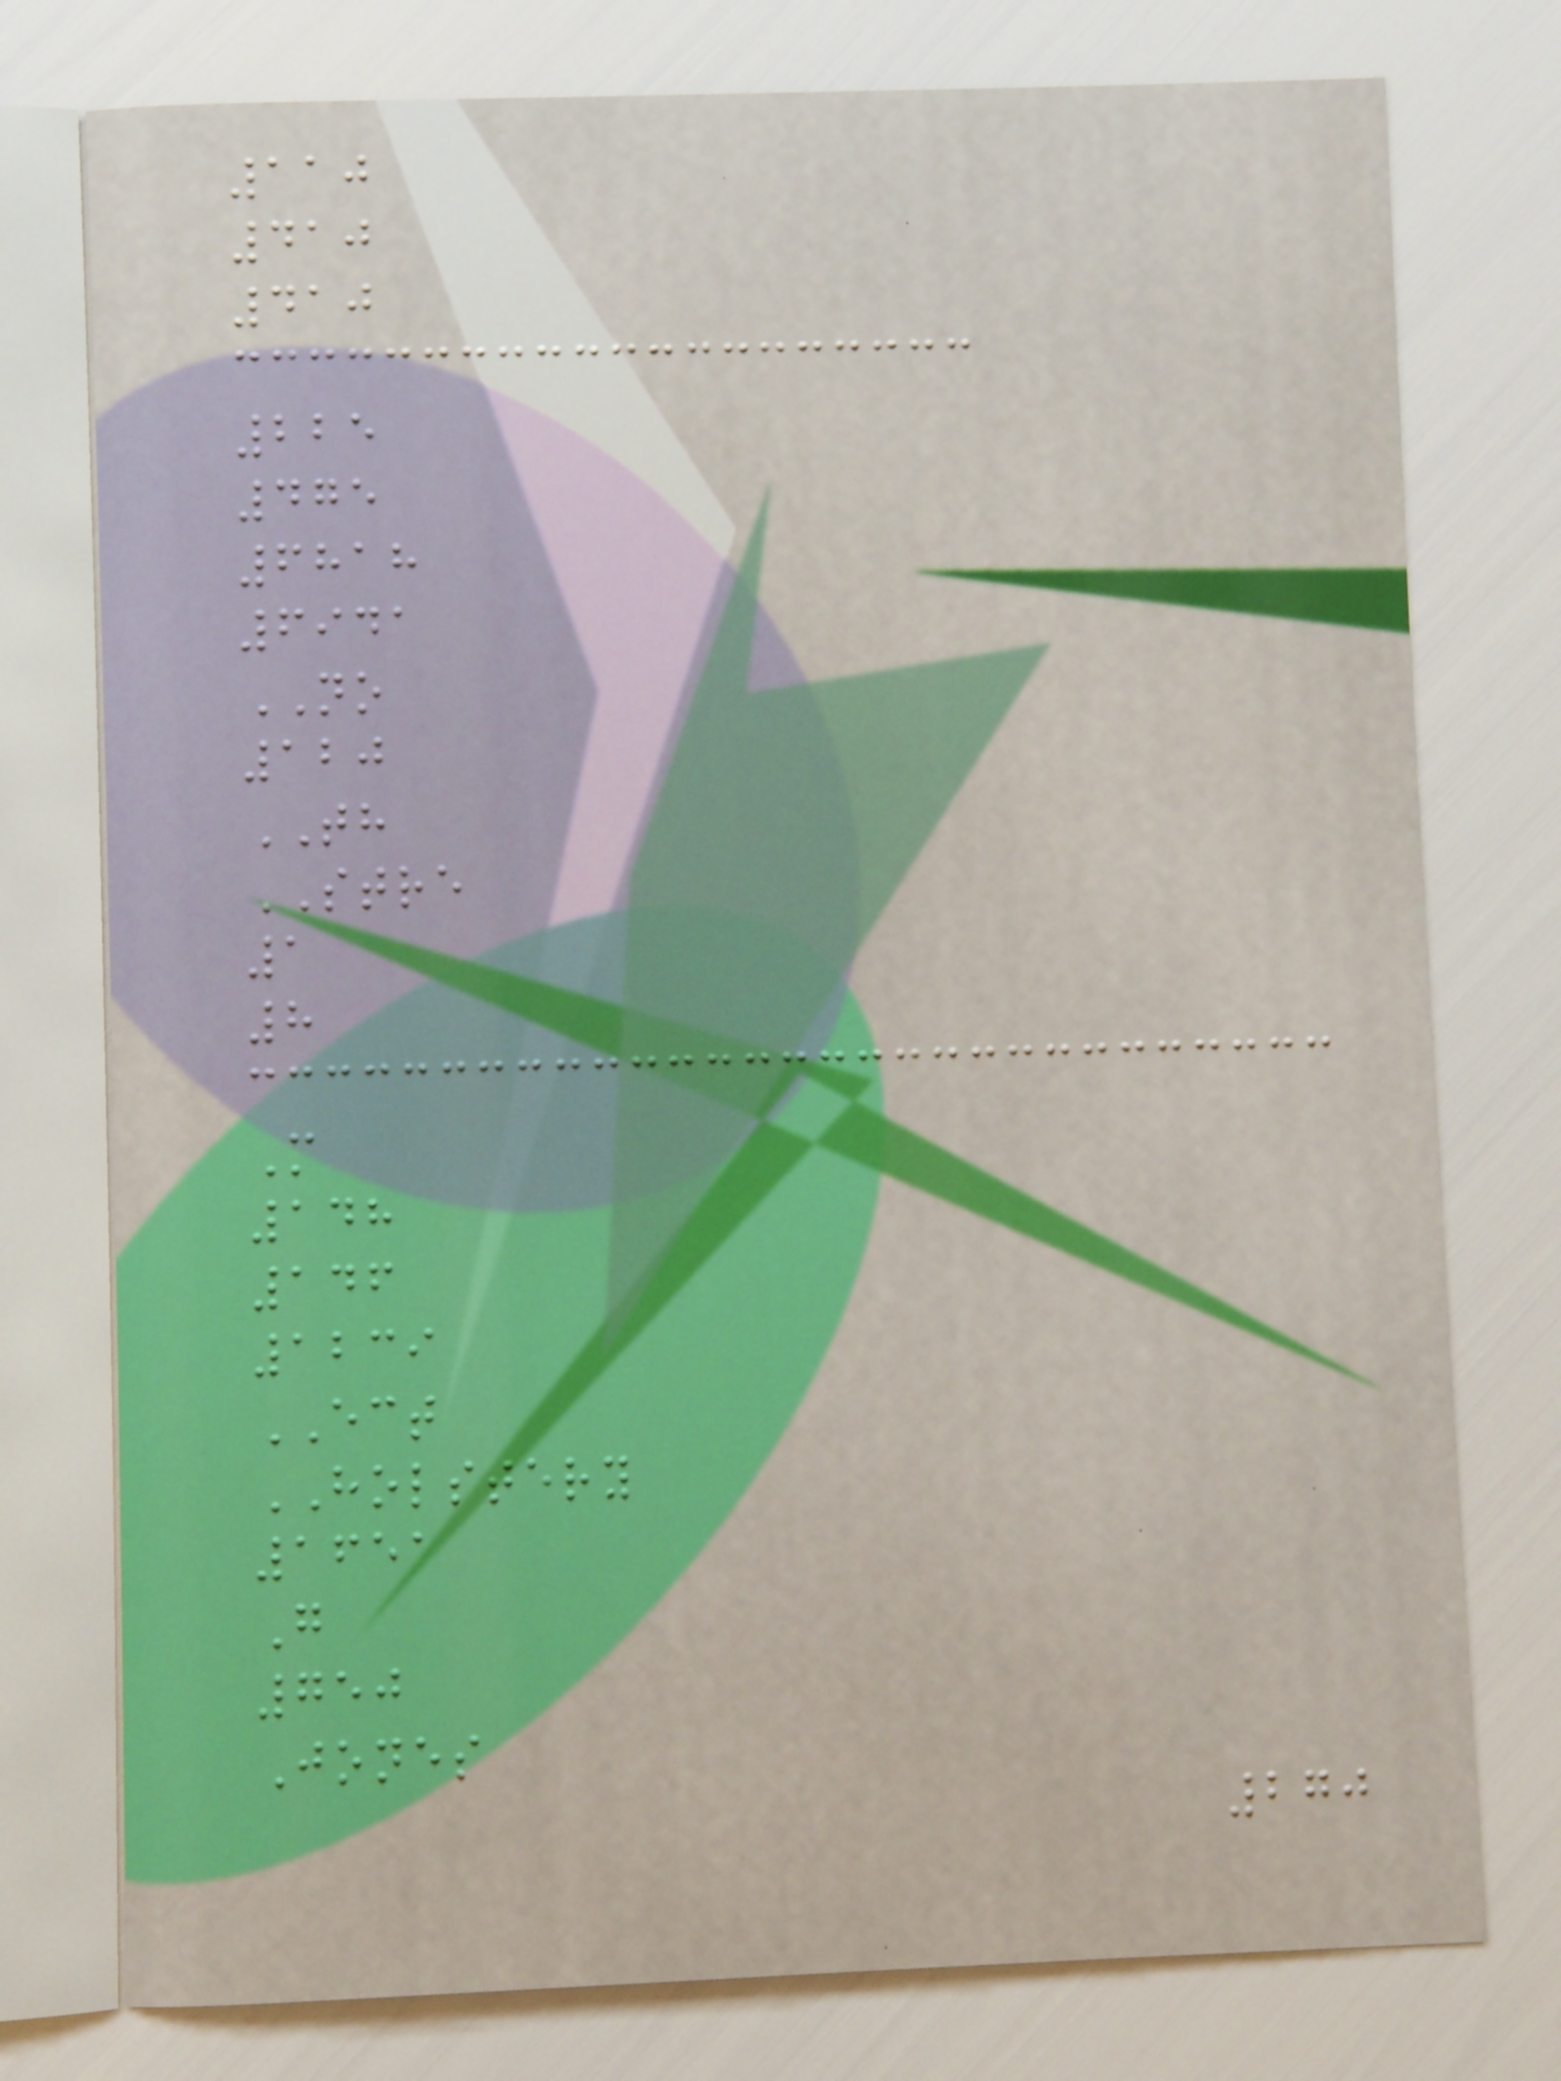110
410
410
225
475
6818
6941
NO
120
TH
STRE
1
8
M
148
146
1239
ECT
HOLSTERY
1651
G
750
Jones
270
